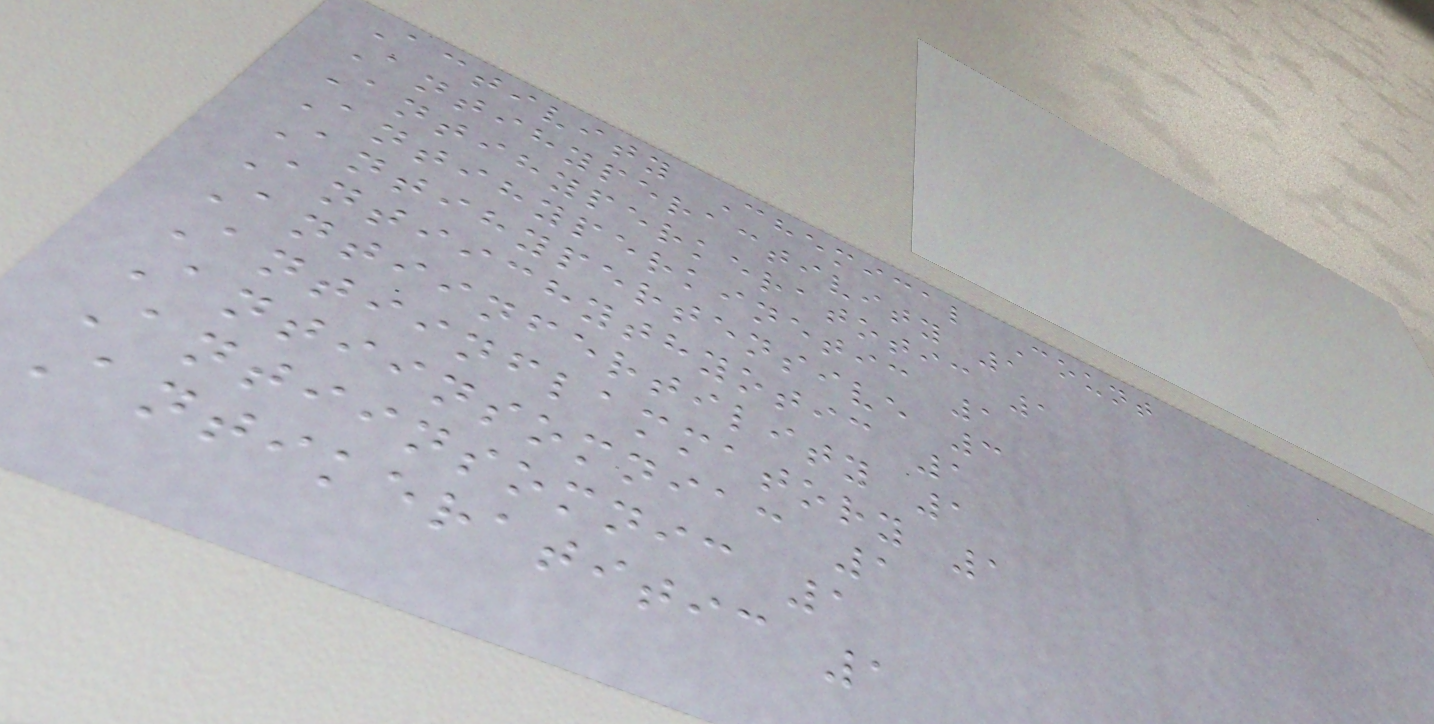Activity Chemical Count
Antihyperactivity 1
Antihyperkeratotic 1
Antihyperkinetic 1
Antihypertensive 3
Antiichythyotic 1
Antiinfertility 1
Antiinflammatory 1
Antiinsomniac 1
Antiinsomnic 1
Antikeratitic 1
